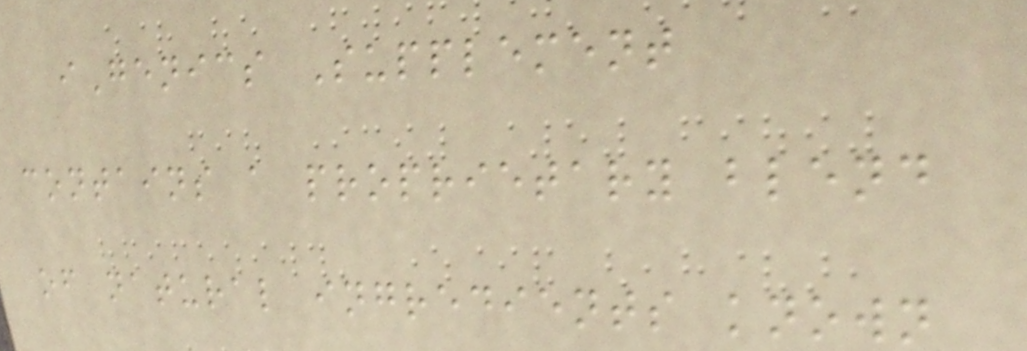iGenics Supplement
contains a proprietary blend
of natural ingredients known
